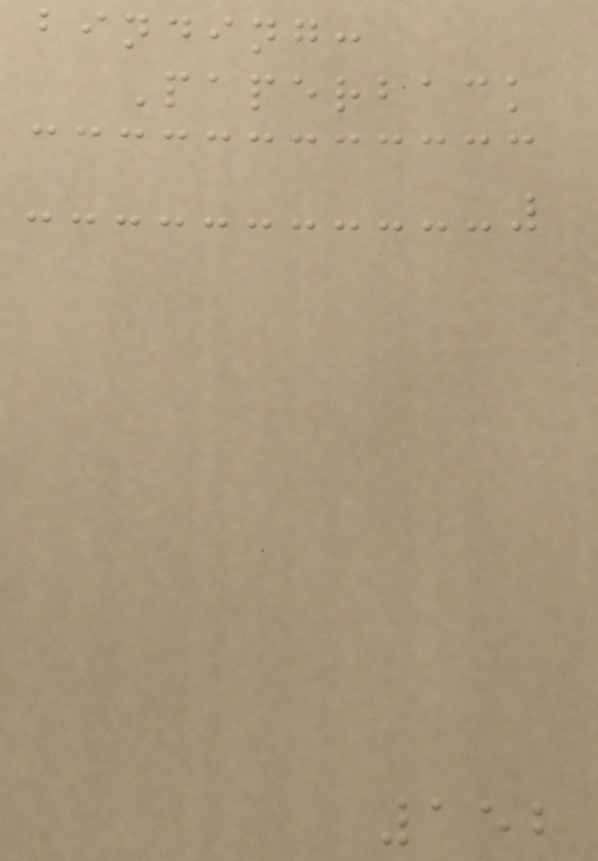binding:
Paperback
152
